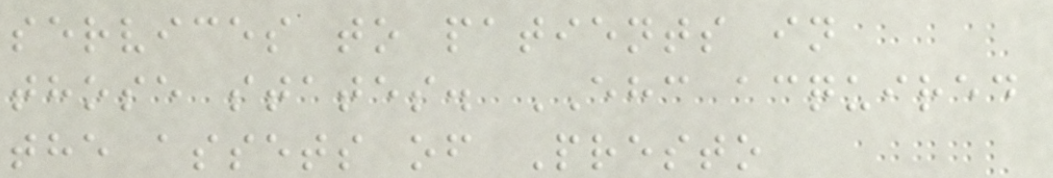services to patients in
those states. EHC acquired
the assets of Presto
